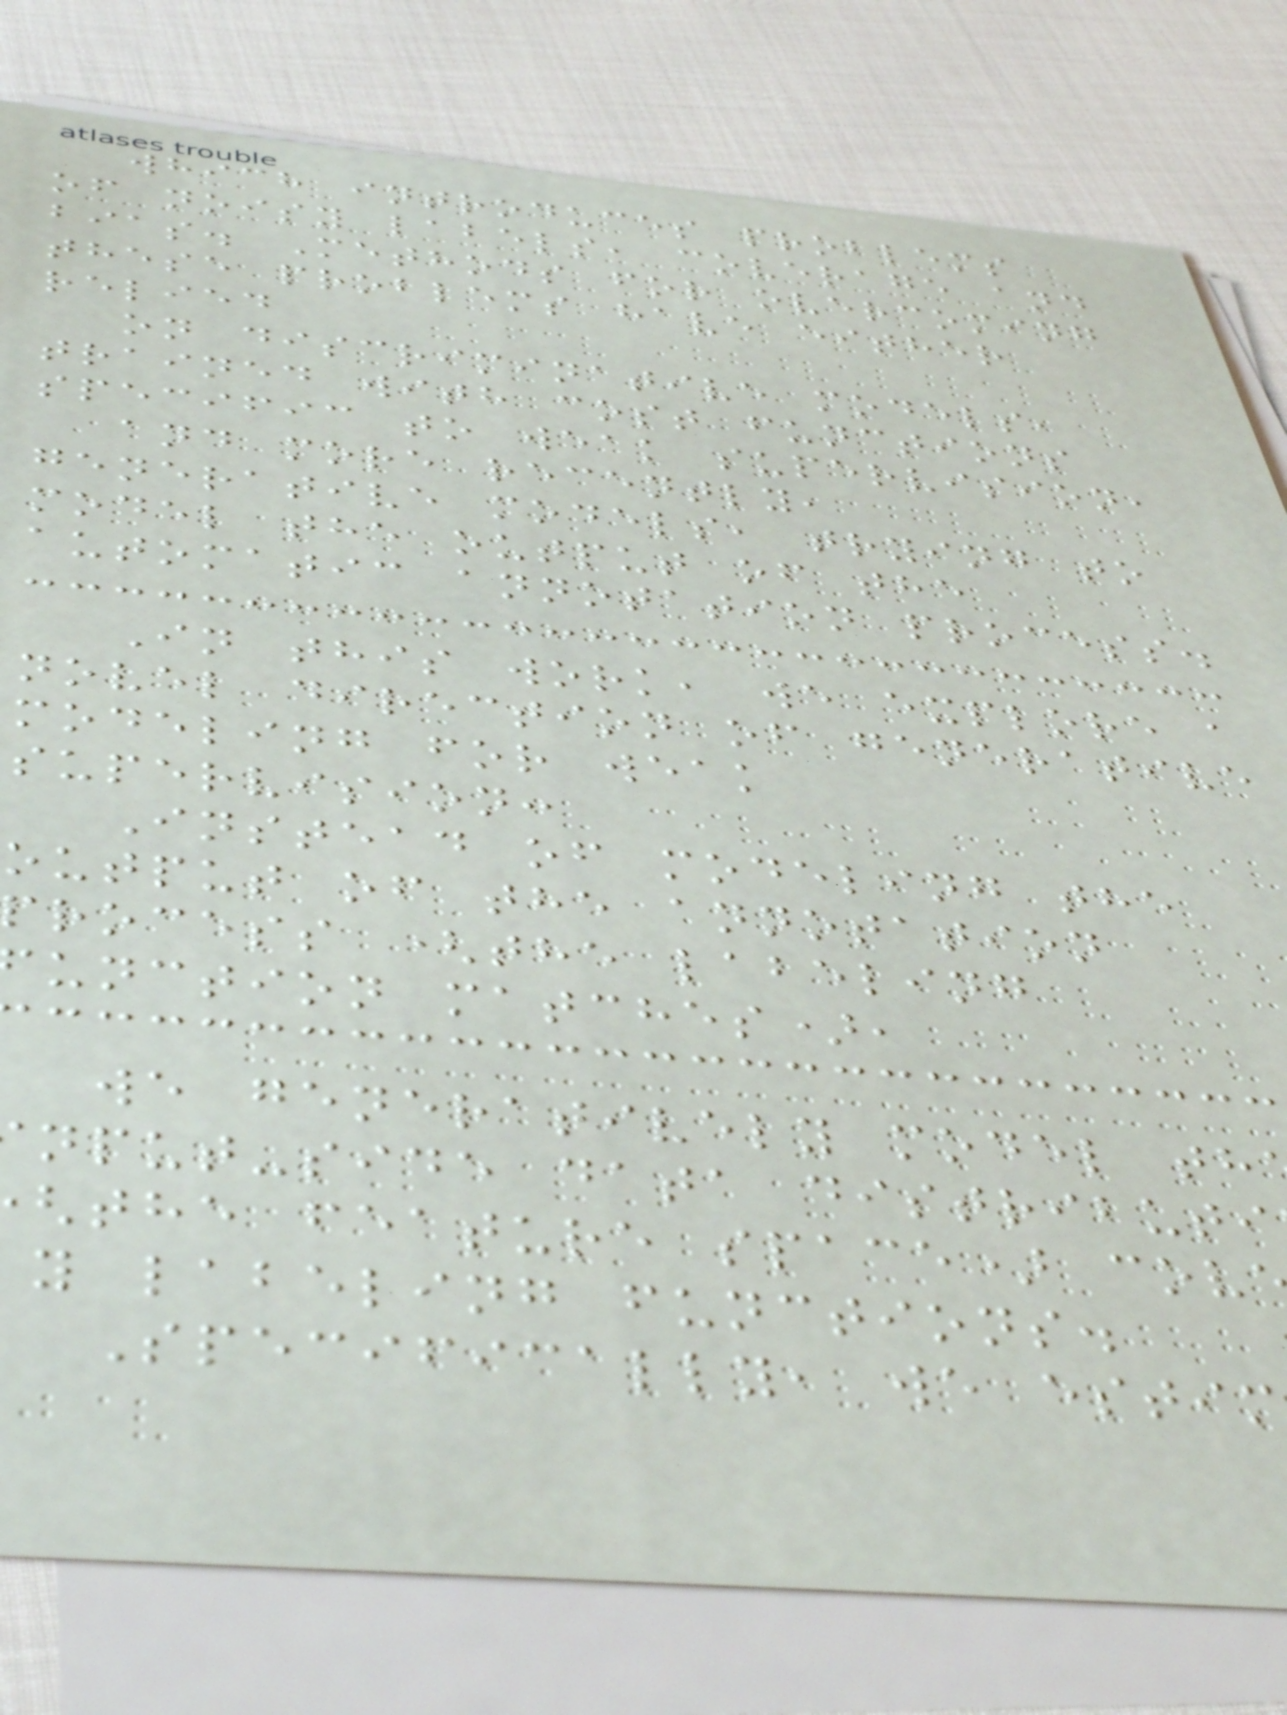which introduces problems
of noisy labels, coverage and
bias. Methods for overcoming
these problems have either
relied
on discriminative models,
trained with cost functions
specific to weak supervision,
and more recently,
generative models, trying to
model the output of the
automatic annotation process.
In this work, we explore a
novel direction of generative
modeling for weak
supervision:
Instead of modeling the
output of the annotation
process (the labeling
unction matches),
we generatively model th
nput-side data distributi
the feature space) cov
y labeling functions.
Specifically, we estim
